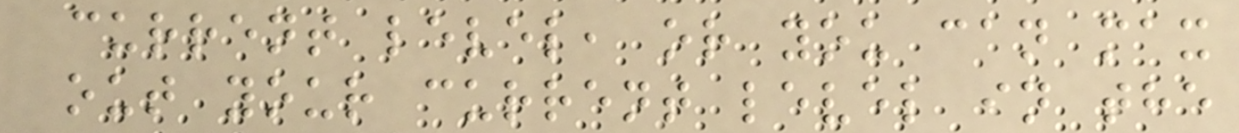current level, or you can max
out your current level in the
